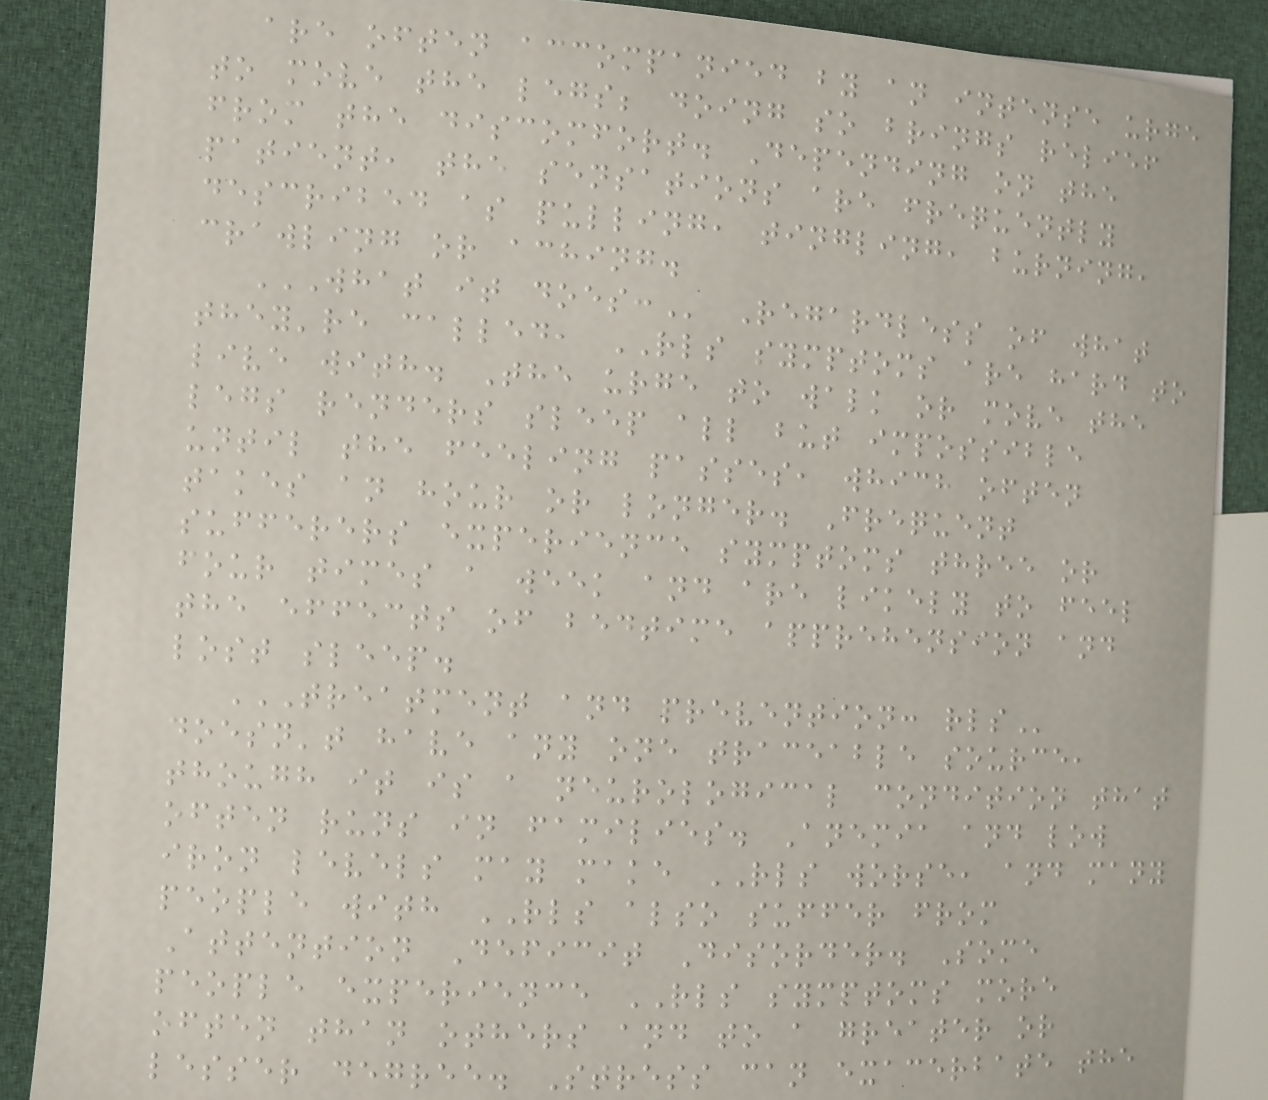are often accompanied by an intense urge
to move the legs; doing so brings relief
from the discomfort. Depending on the
patient, the sensations are frequently
described as pulling, tingling, burning,
crawling or aching.
WHAT IT DOES: Regardless of what
they're called, RLS symptoms are hard to
live with. The urge to walk or move the
legs renders sleep all but impossible
until the feeling passes, which often
takes an hour or longer. Frequent
sufferers experience symptoms three or
four times a week and are likely to feel
the effects of bedtime apprehension and
lost sleep.
TREATMENT AND PREVENTION: RLS
doesn't have any one traceable source,
though it is a neurological condition that
often runs in families. Anemia and low
iron levels may make RLS worse, and many
people with RLS also suffer from
Attention Deficit Disorder. Some
people experience RLS symptoms more
often than others and to a greater or
lesser degree. Stress can exacerbate the
